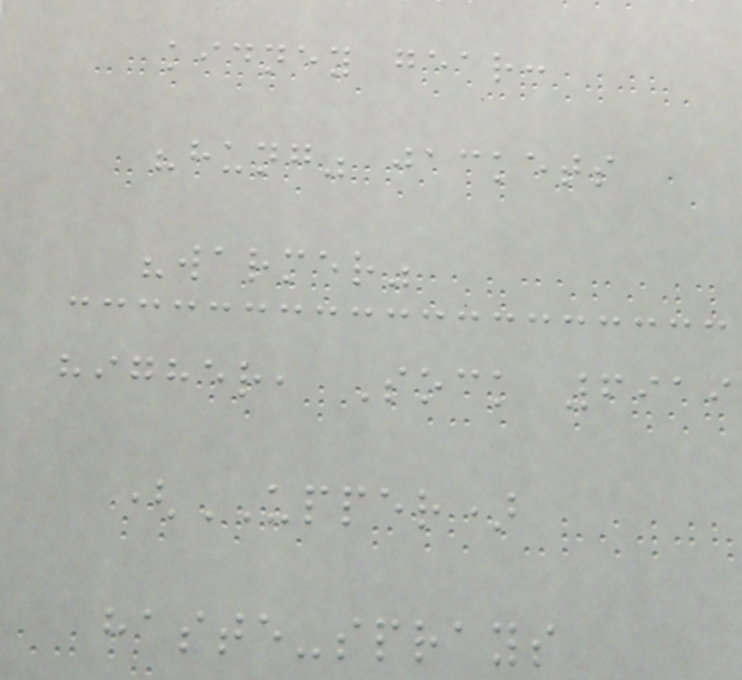kidney gear:
"hung" jackets
"warmer"
higher, Sock 6919
(UPPER)
haste-sprays
